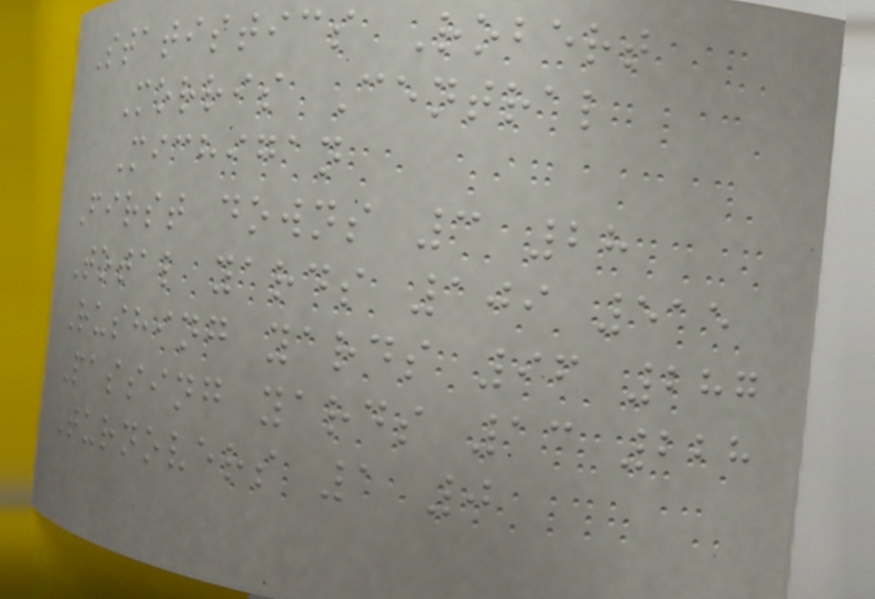Statistics Robert
Morris Central
Michigan
First downs 3 28
Total yards 109 515
Rushing yards 96 287
Passing yards 13 228
Turnovers 1 0
